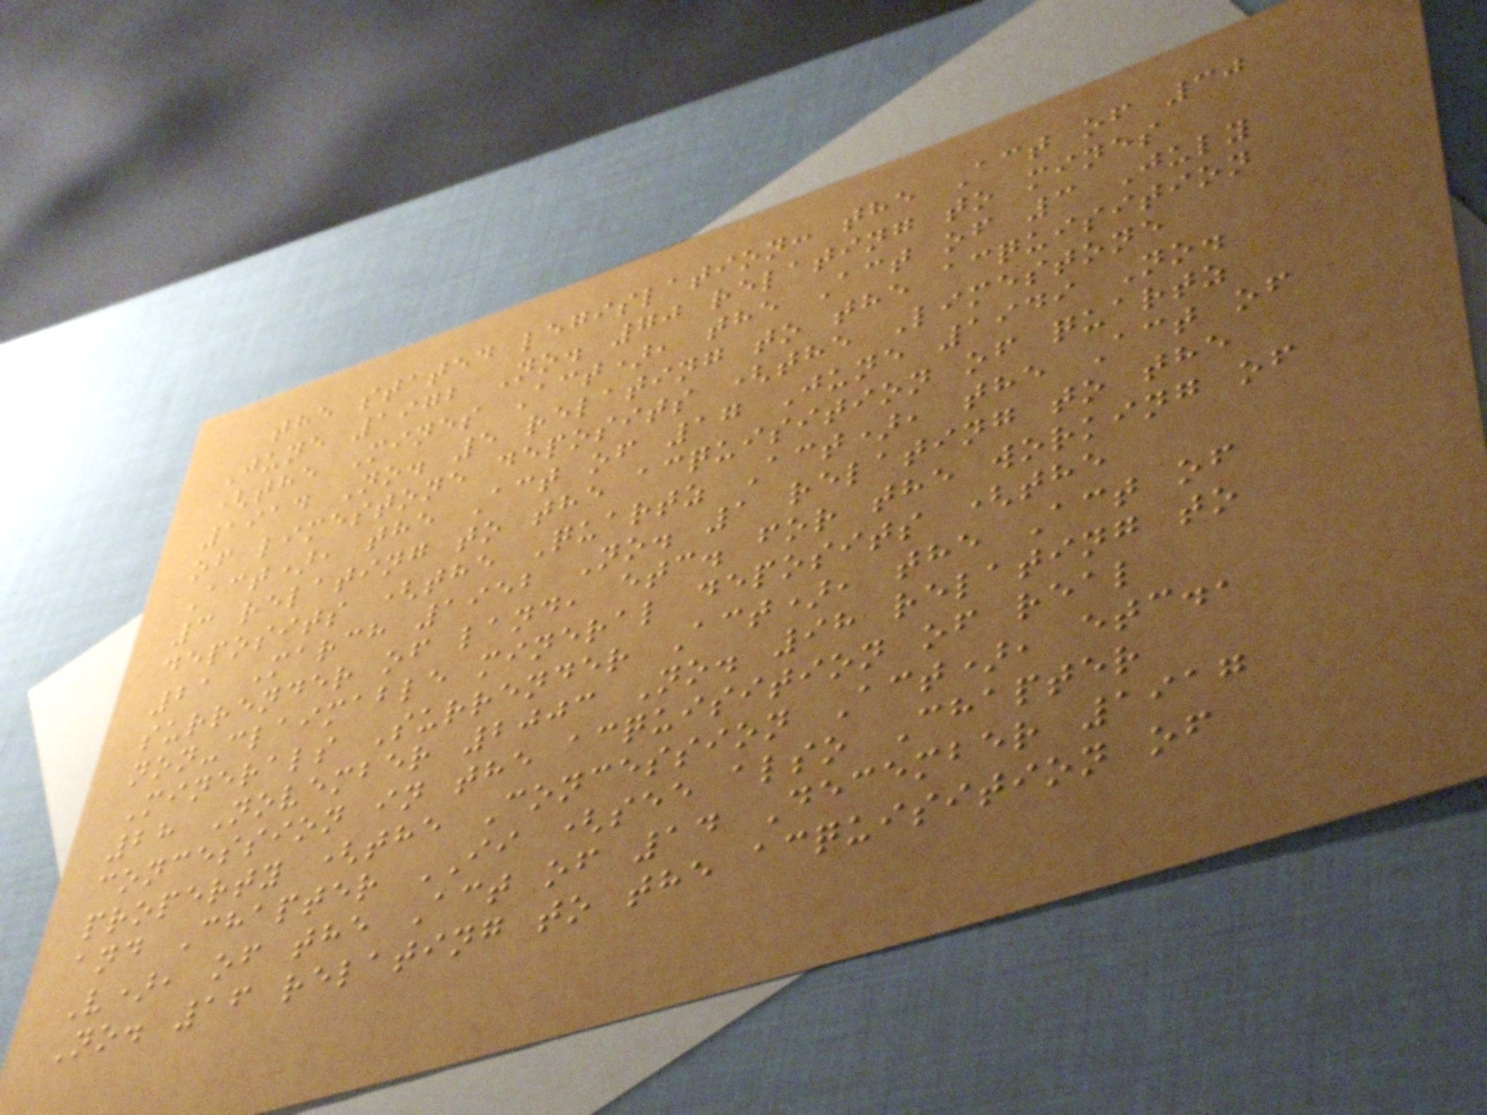the stated legislation: the Act of 30
June 1972 No. 70 relating to mines
(the Mines Act), the Act of 3 July
1914 No. 5 relating to the acquisition
of limestone deposits (the Limestone
Act), the Act of 17 June 1949 No.
3 relating to the acquisition of quartz
deposits (the Quartz Act), the Act of
21 March 1952 No. 1 relating to the
surrender of land, etc. for the working of
non-claimable mineral deposits (the
Minerals Surrender Act), the Act of
28 November 2003 No. 98 relating to
concession in the acquisition of real
property (the Concession Act), etc.,
and Chapter II (see also Chapter
V), of the Act of 14 December 1917
No. 16 relating to the acquisition of
